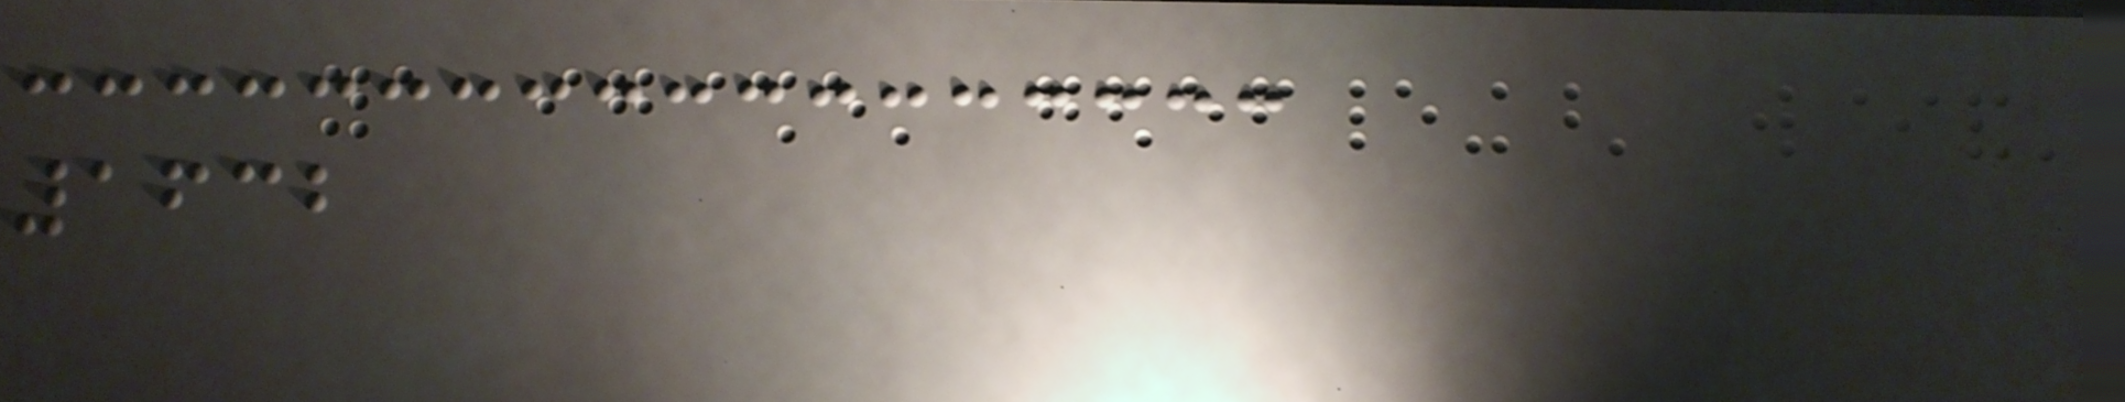1632
